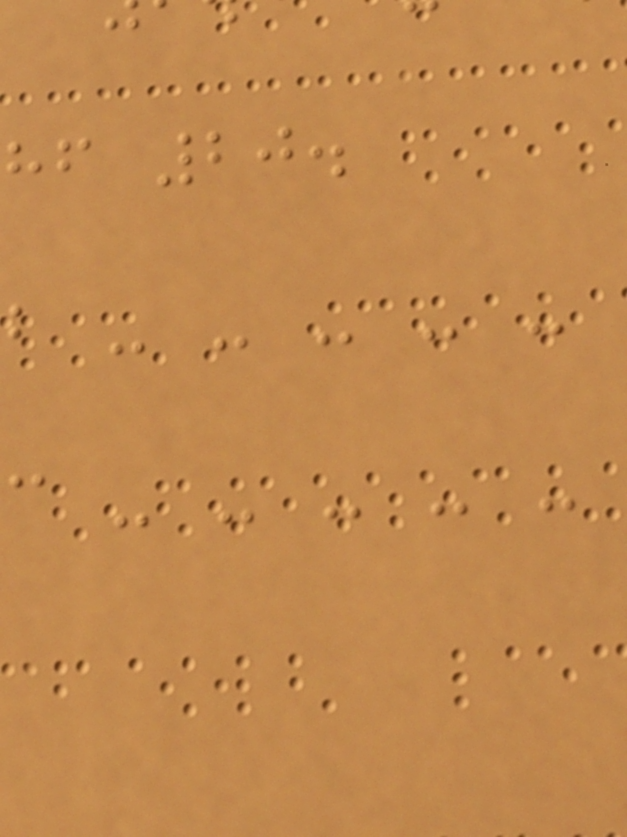hf 20.
b - - - - -
c - - - - -
